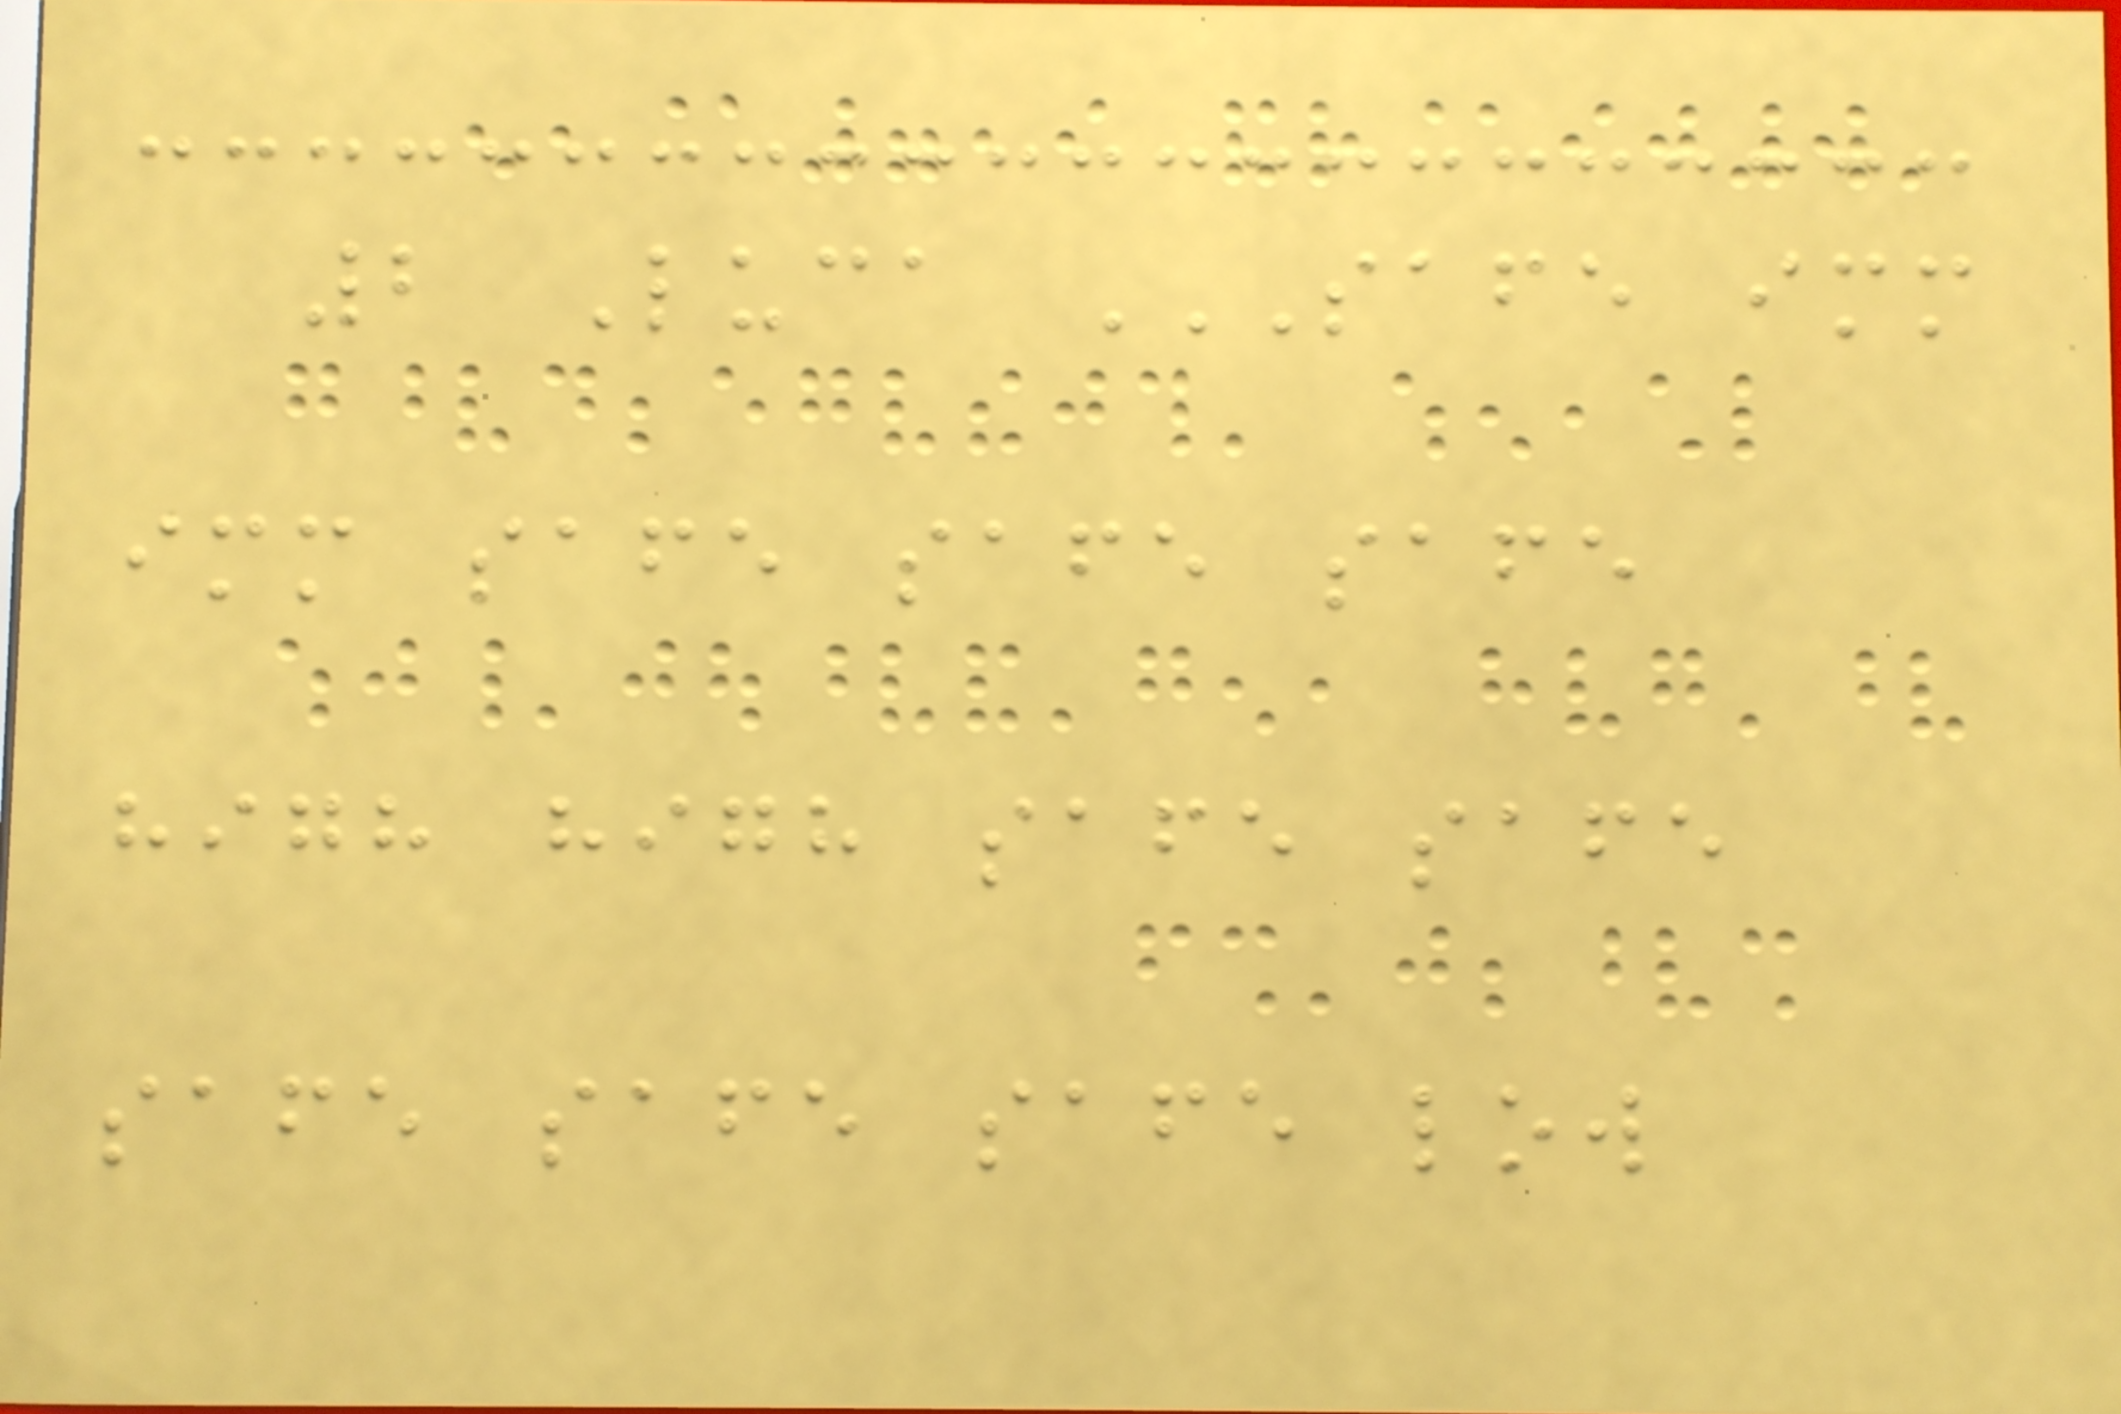2 Luca SAFE IMM
IMM SAFE SAFE SAFE
HIGH HIGH SAFE SAFE
SAFE SAFE SAFE LOW
